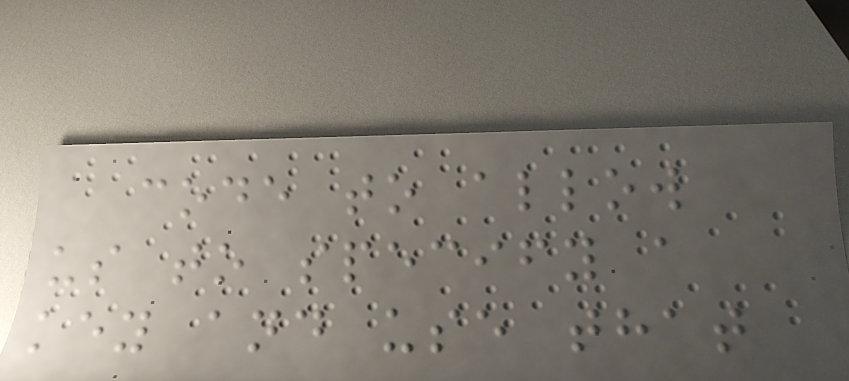code to allow
us to specify a
key and use that
